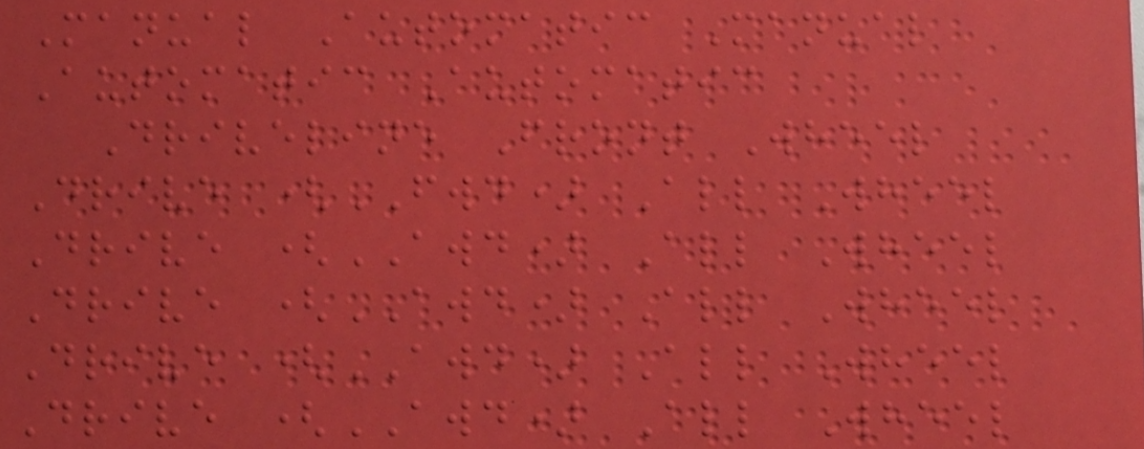Manual Automatic Manual
Automatic Automatic
Driveline Front Wheel
Drive (FWD) All Wheel
Drive (AWD) All Wheel
Drive (AWD) All Wheel
Drive (AWD) All Wheel
Drive (AWD) All Wheel
